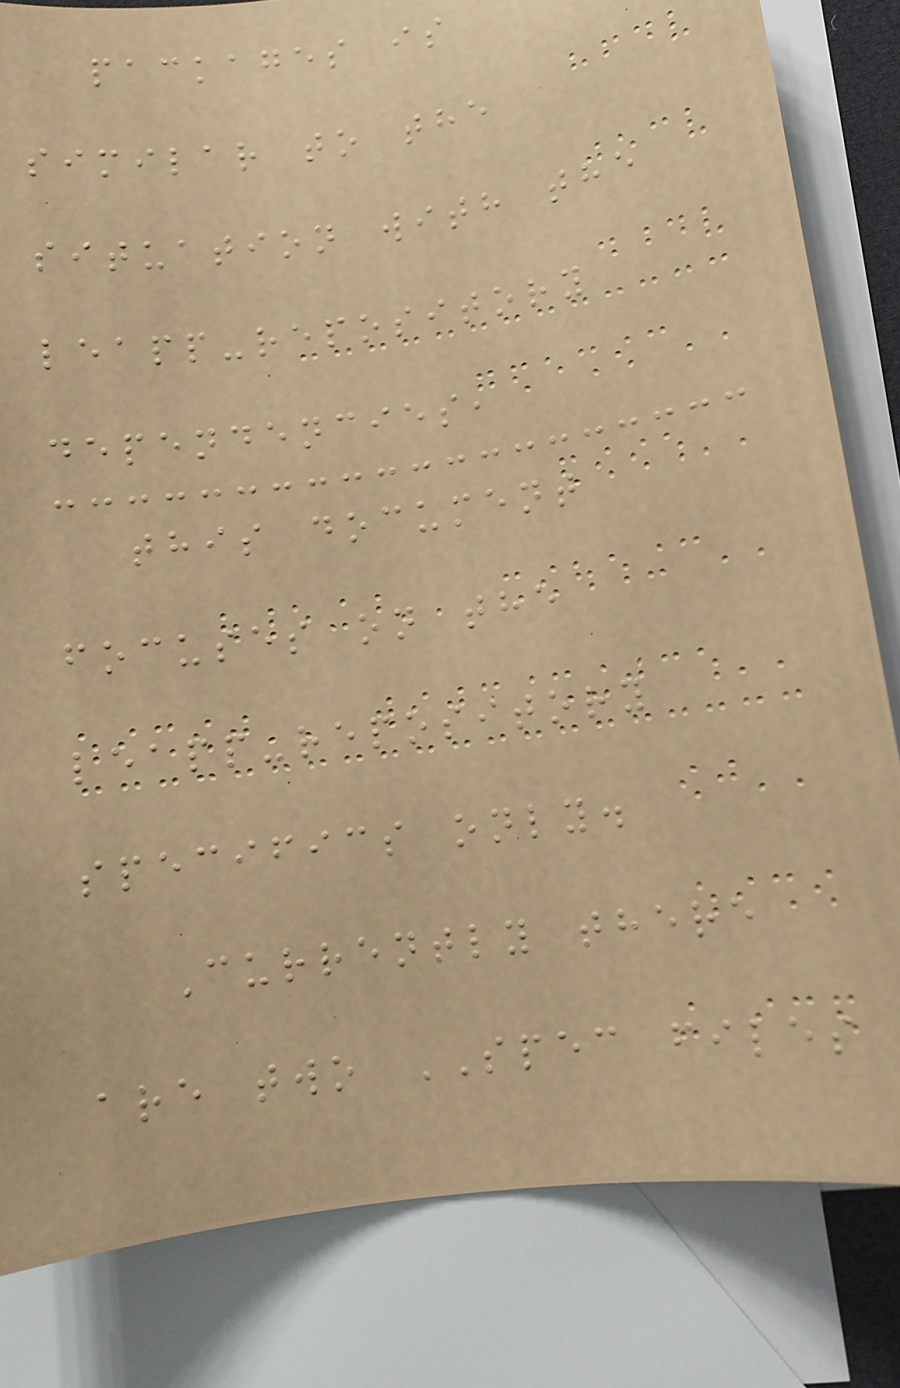packages is
similar to the
situation with the
leapp-repository
dependencies,
this document
focuses on the
leapp-repository
specifics only.
Currently there
are two SPEC files
